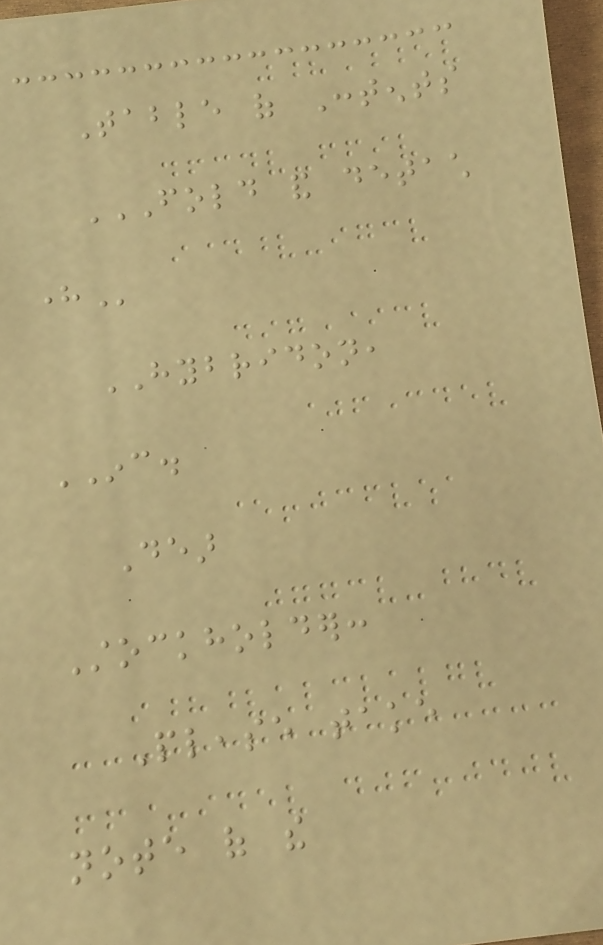Table of Contents
FOLD AND DETACH
HERE
HYBRIDON,
INC.
Dear
Stockholder:
Please take
note of the
